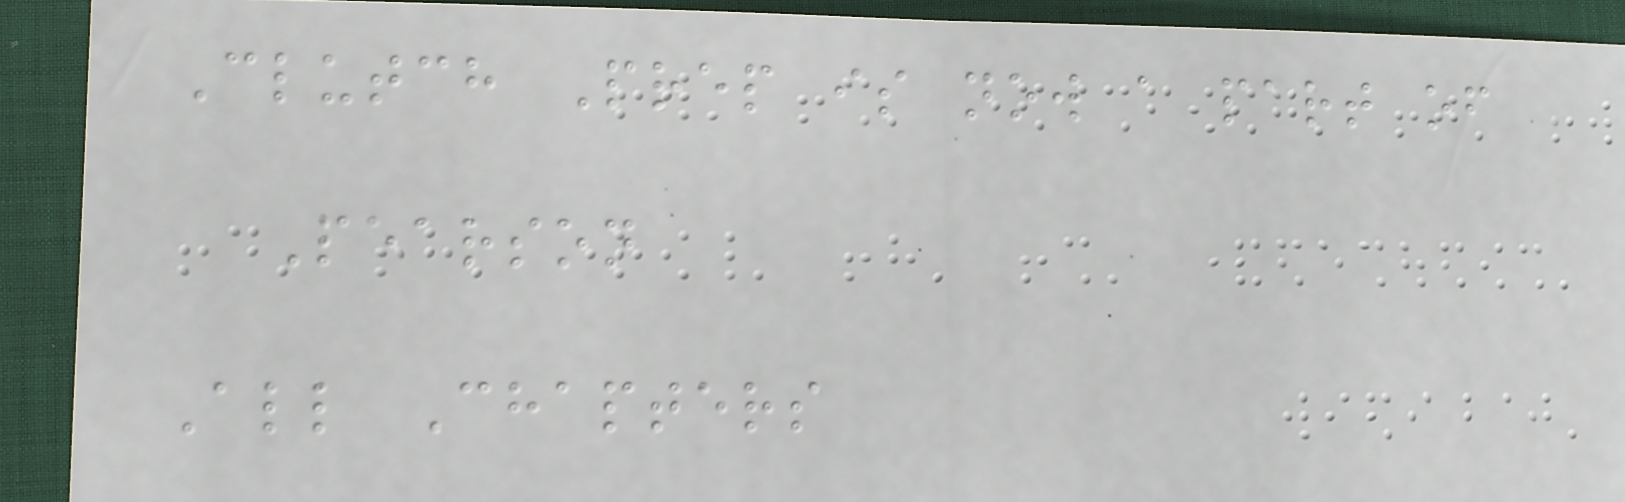Clutch Prep is now a part of
Pearson
All Chapters
